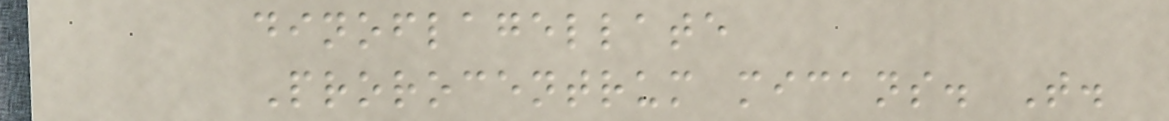dinoflagellate
Prorocentrum micans. T.
